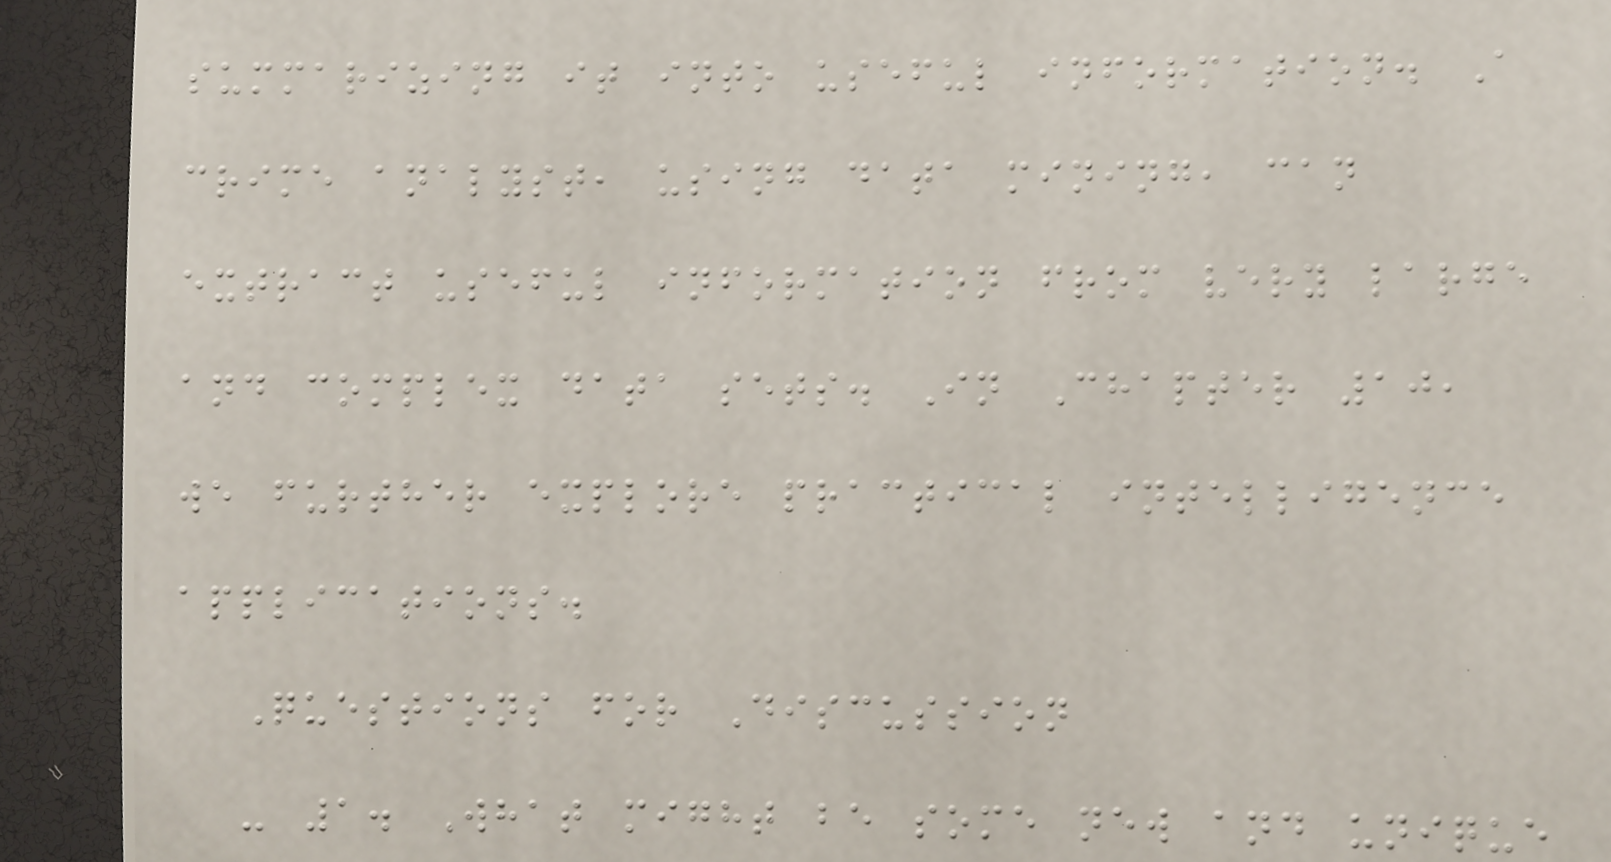summarizing it into useful information. A
crime analyst, using data mining, can
extract useful information from very large
and complex data sets. In Chapter 10,
we further explore practical intelligence
applications.
Questions for Discussion
- 1. What might be some new and unique
